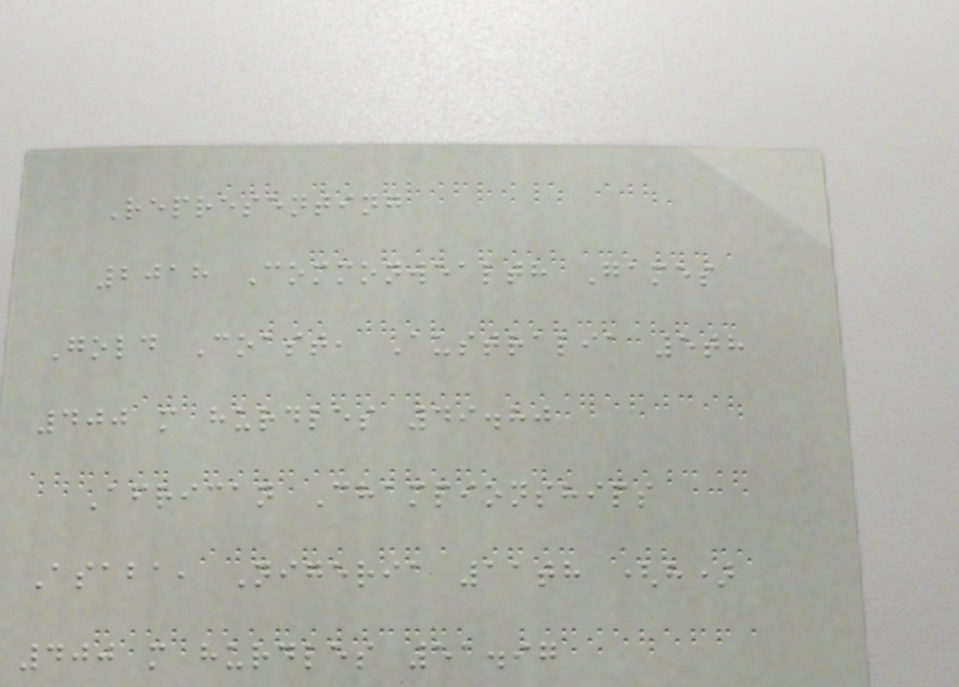Representing
2018 Commonwealth Games
Gold Coast, Australia 5th
400 m hurdles 49.80
African Championships
Asaba, Nigeria 11th (h)
400 m hurdles 51.97
